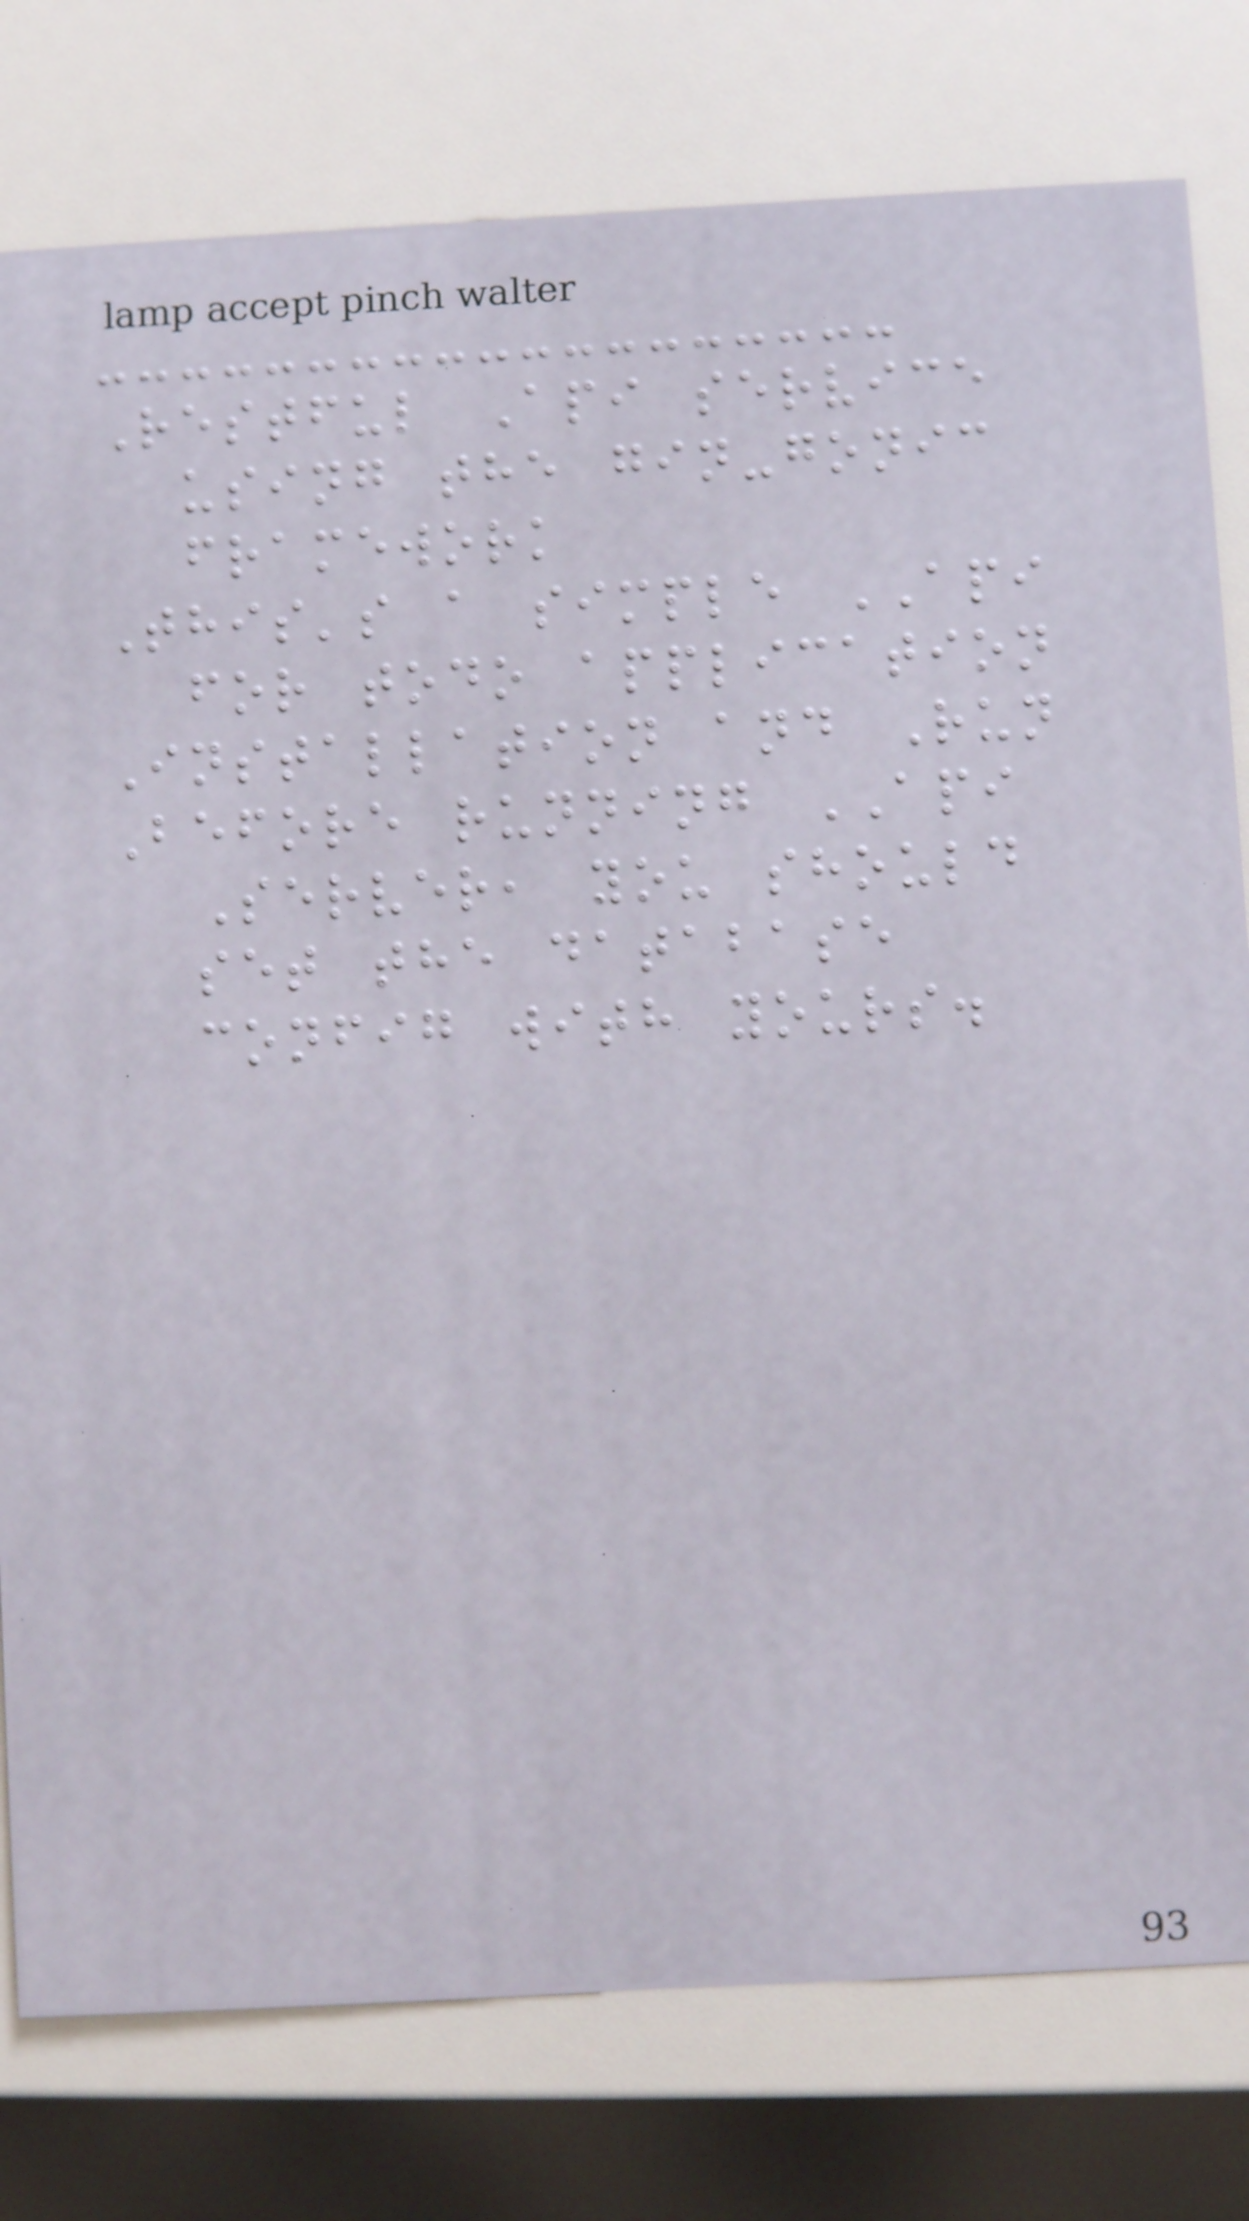Restful Api service
using the gin-gonic
framework
This's a simple API
for todo application
Installation and Run
Before running API
Server, you should
set the database
config with yours.
